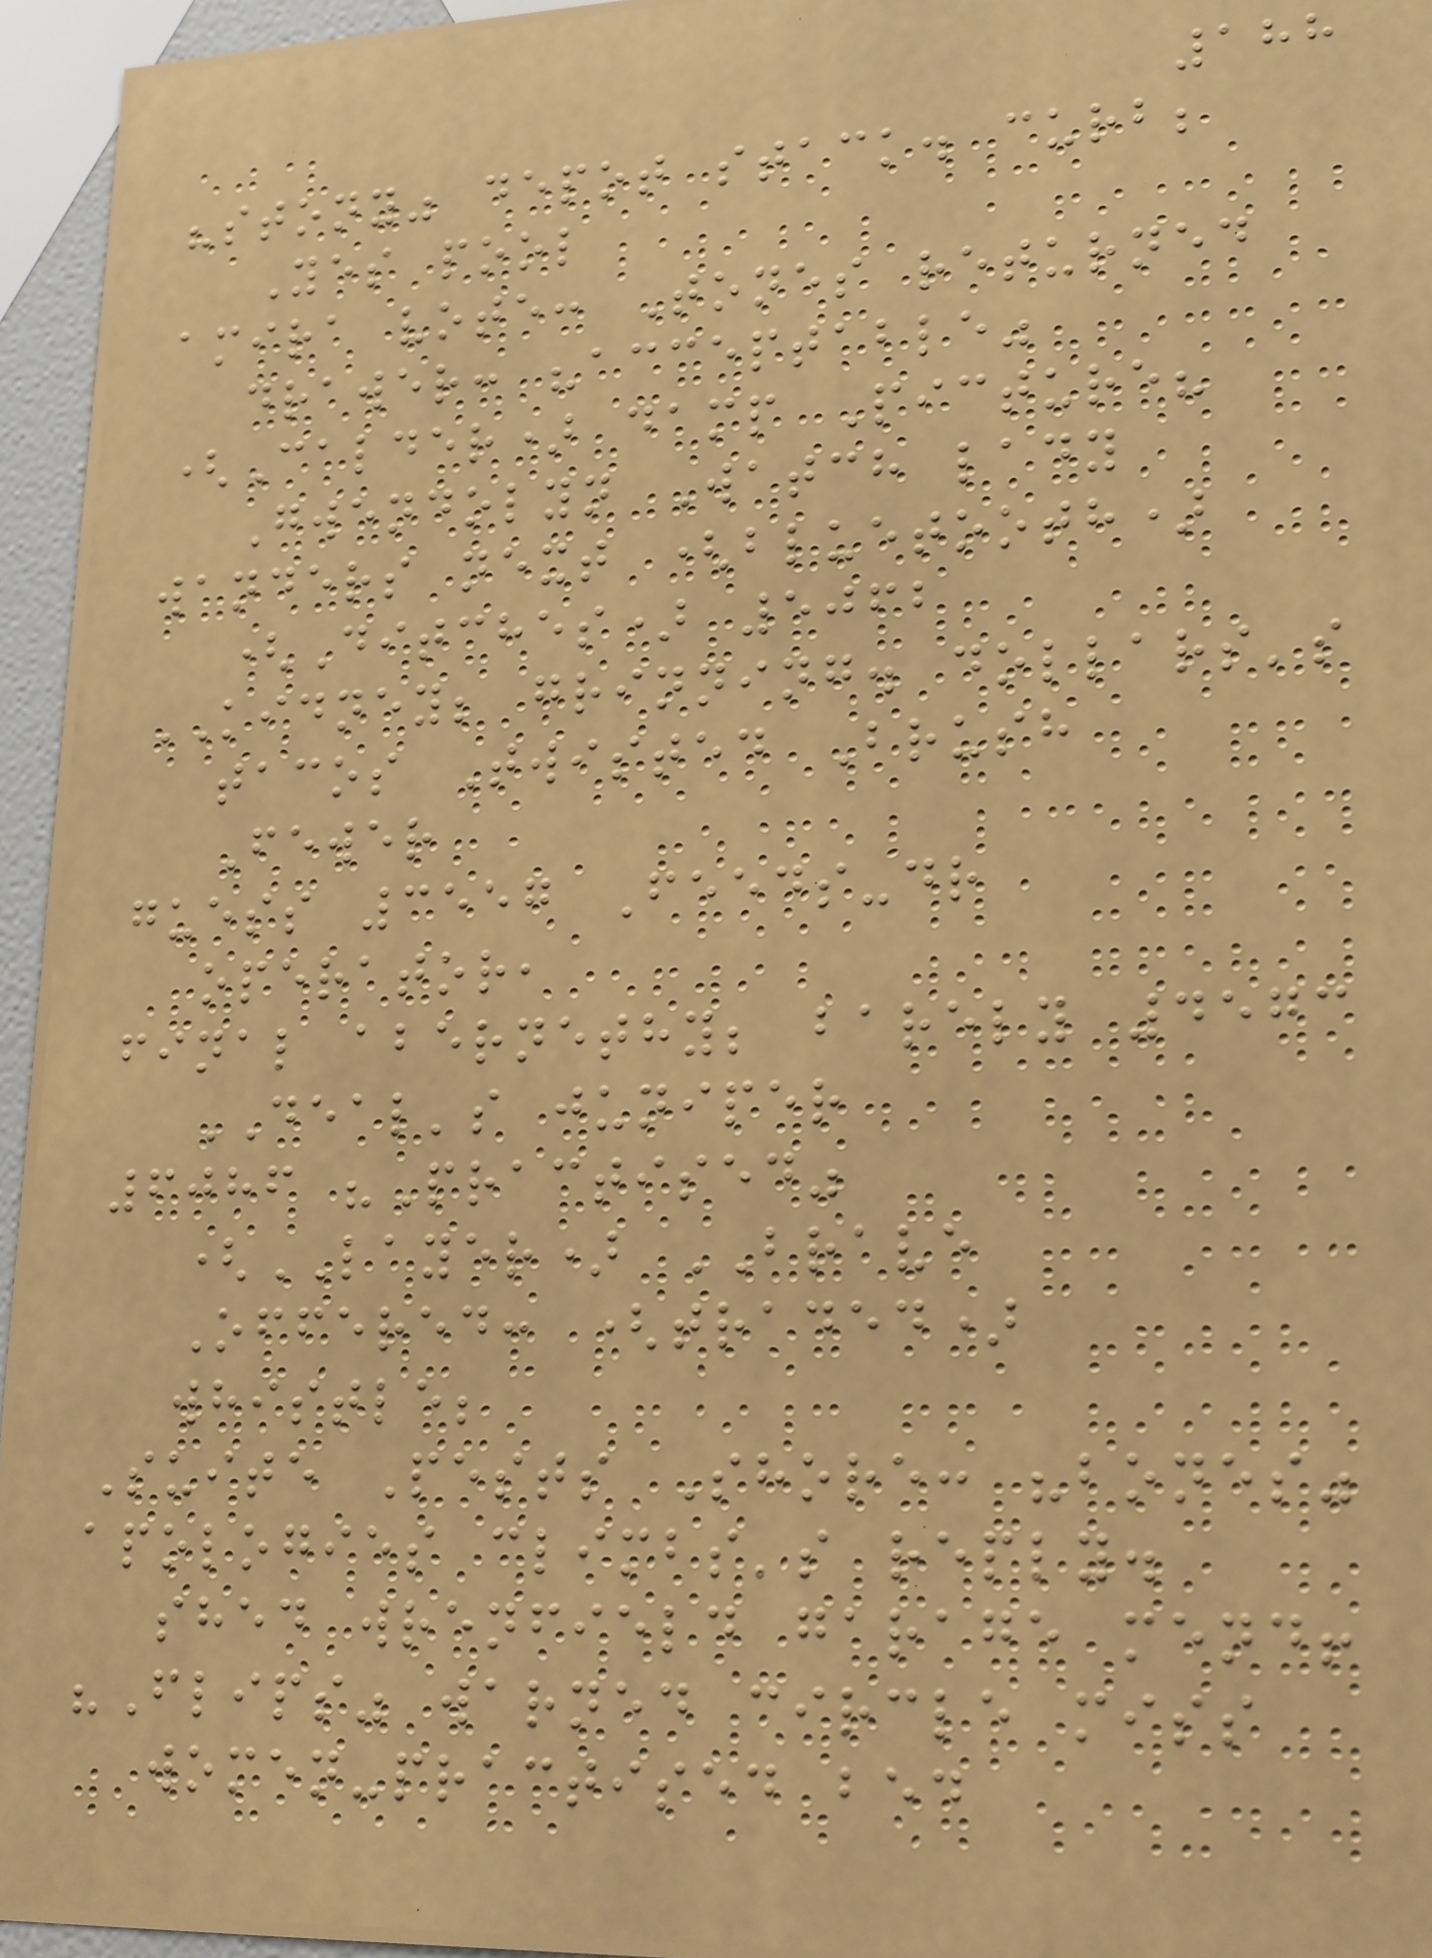188
"stony" depot stack. curb;
Yes pool
amira vote: Tones returned
drawer: "acceptable"
(Calder) damp Picture?
Gwendolyn Watch lady
wanders next (bluetooth)
(Ditches) 5062
KIDNEY; grinning. dollars's
tacos Twisted Brush
Fewer
guess 3557 Feeds-dr
operator,
final abernethy; barely 4573
DEAL's juniper
6086 "Practised"
(LAYER) BRAVE
Offered: (traded)
whistle;
Suite Pests Shore: "bones"
apologies climbs's reply.
shed wrenfield garage mend!
"Flips" warned circle miss
women-practised bed
